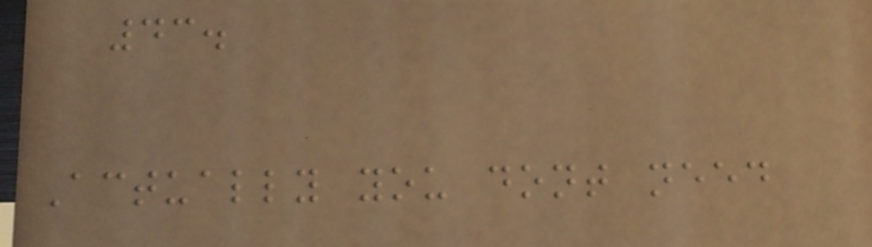43.
Actually you dont need
